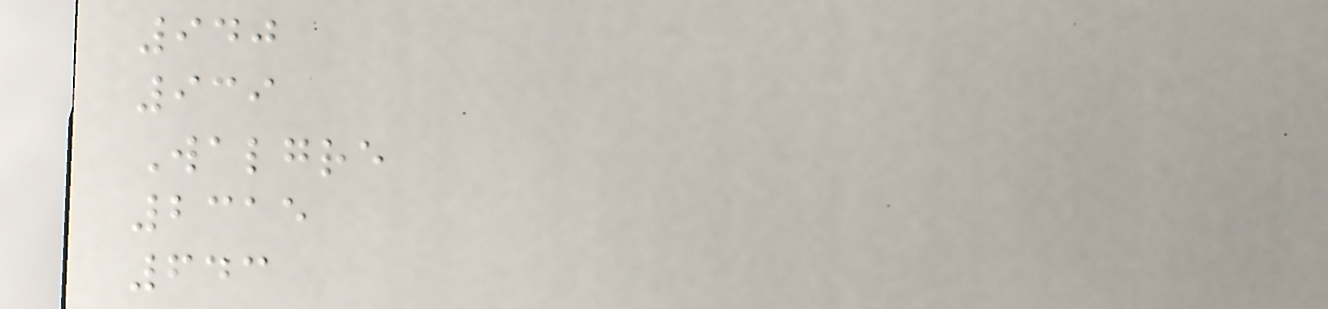940
939
Walgre
2315
643
